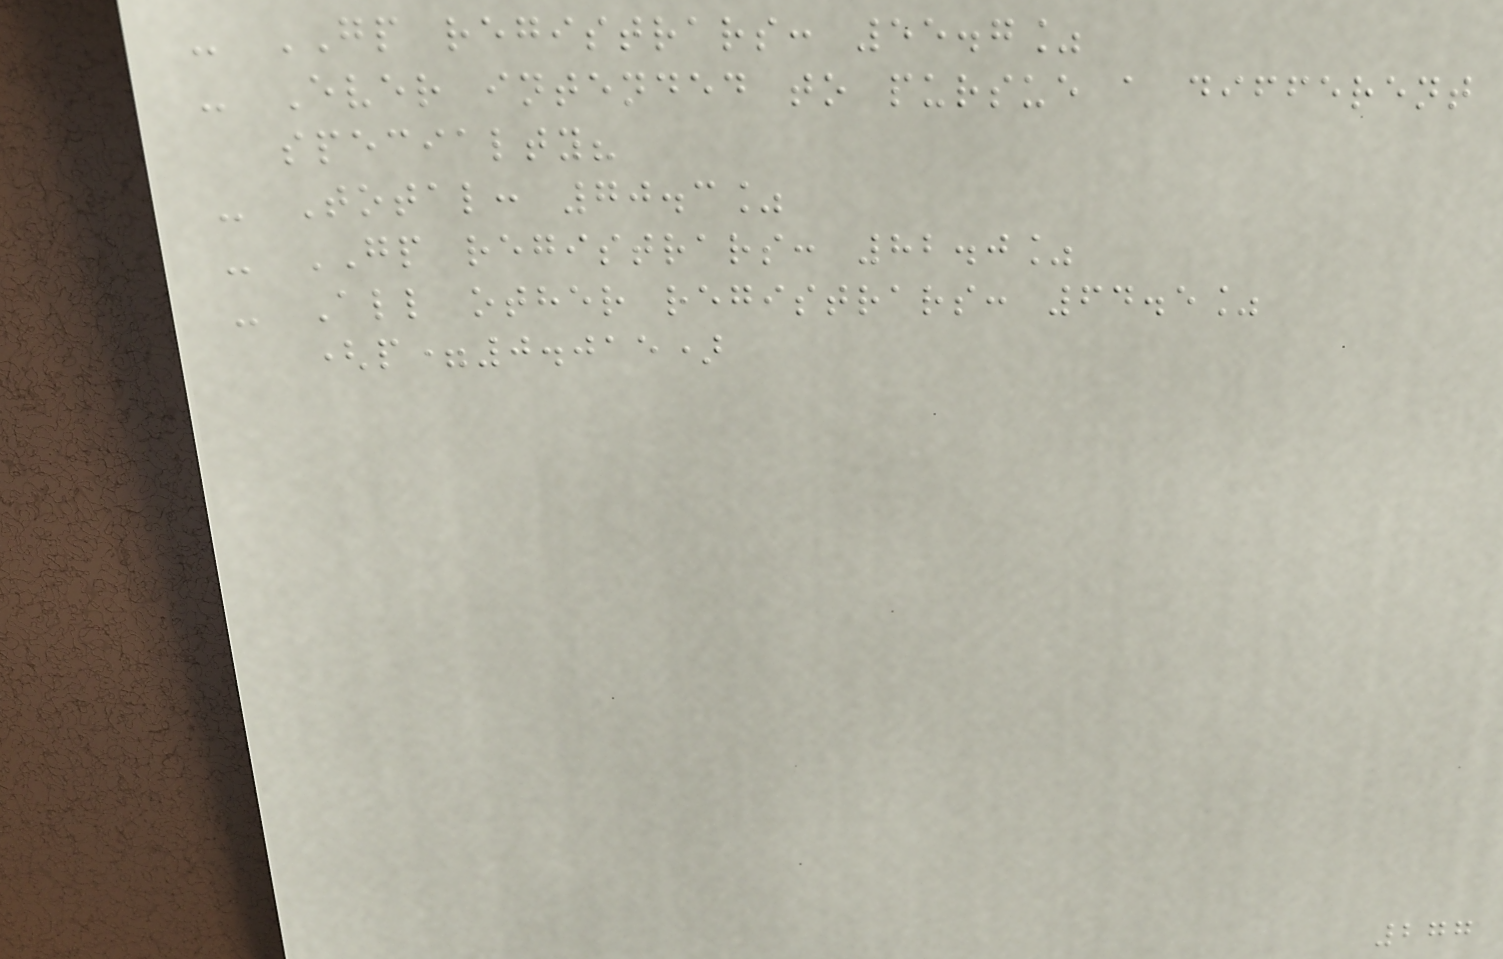- GP registrars: 55.7%
- Ever intended to pursue a different
specialty?
- Total: 70.3%
- GP registrars: 82.0%
- All other registrars: 64.5%
(p=0.015)
277
